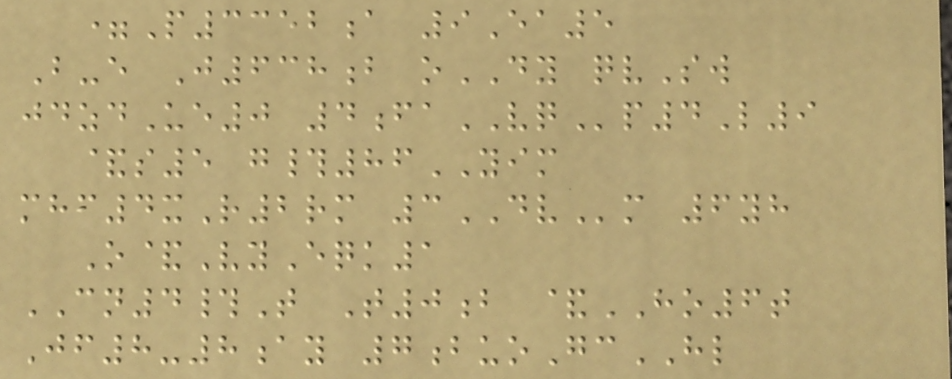=P3352a 9Ea5
B-e J638b oDY qvSw
jdzdUe0 4faVQp4L9
&s5 g#86YIM
mhf4xR2rm 3DVm 6yh
O&VyEqk1
CN4#T T0b &HO6t
Jf8-8ay 7buoGcHL
